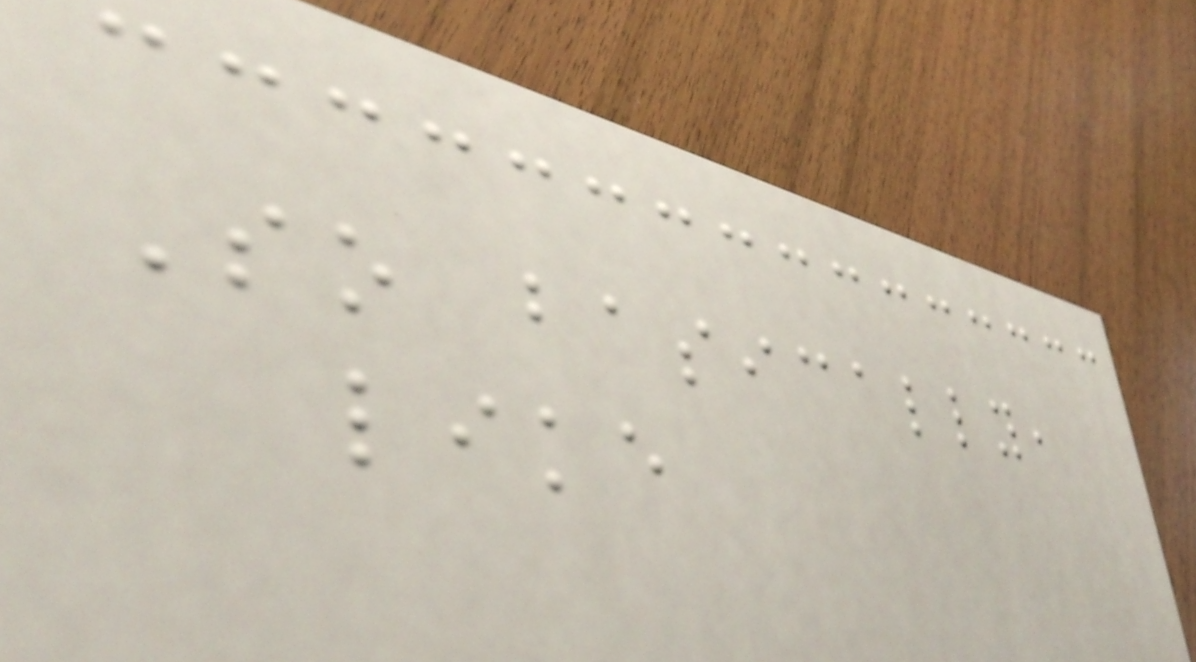So basically,
like
